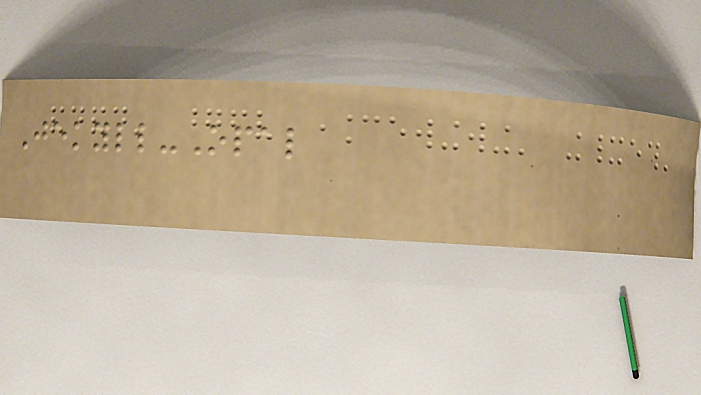Jekyll-Opal
